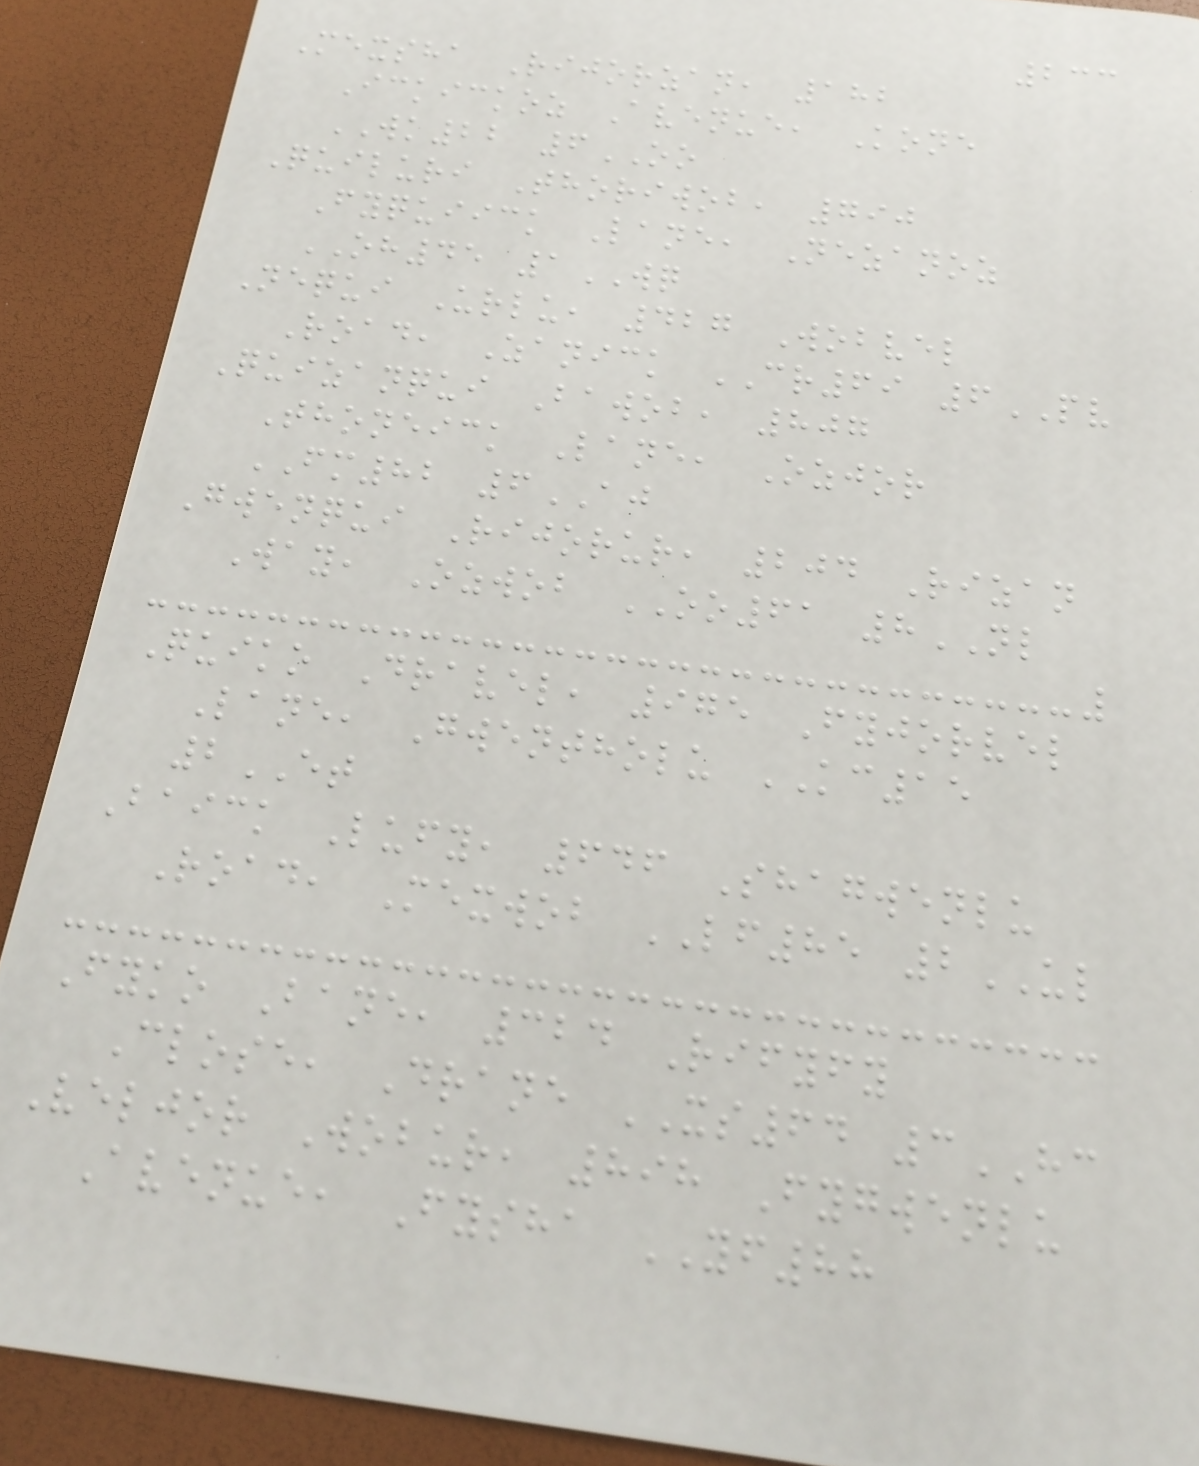233
Mexsha Rijorzan, 182
Ickickoz Avenue, Kone
WK22 6OO
Quiluri Thoriwob, 790
Fyquiick Lane, Nezanoz
OH45 1WQ
Nequi Urlu, 427 Wobvel
Road, Zanick CR69 6PV
Quizanqui Bawob, 807
Thoneick Lane, Ozjor
FM82 6AJ
Gwenqui Rijorur, 204 Rizan
Way, Ozwob OO61 8NL
Quiko Dravel, 975 Fyjorvel
Lane, Gwentholu KC15
2ET
Baick Lufy, 646 Shagwenlu
Road, Mexwob LF85 2UL
Fyko Bane, 324 Rifyfy
Close, Drane XS64 3HC
Veljor Wobur, 898 Fygwenlu
Avenue, Fysha YF88
